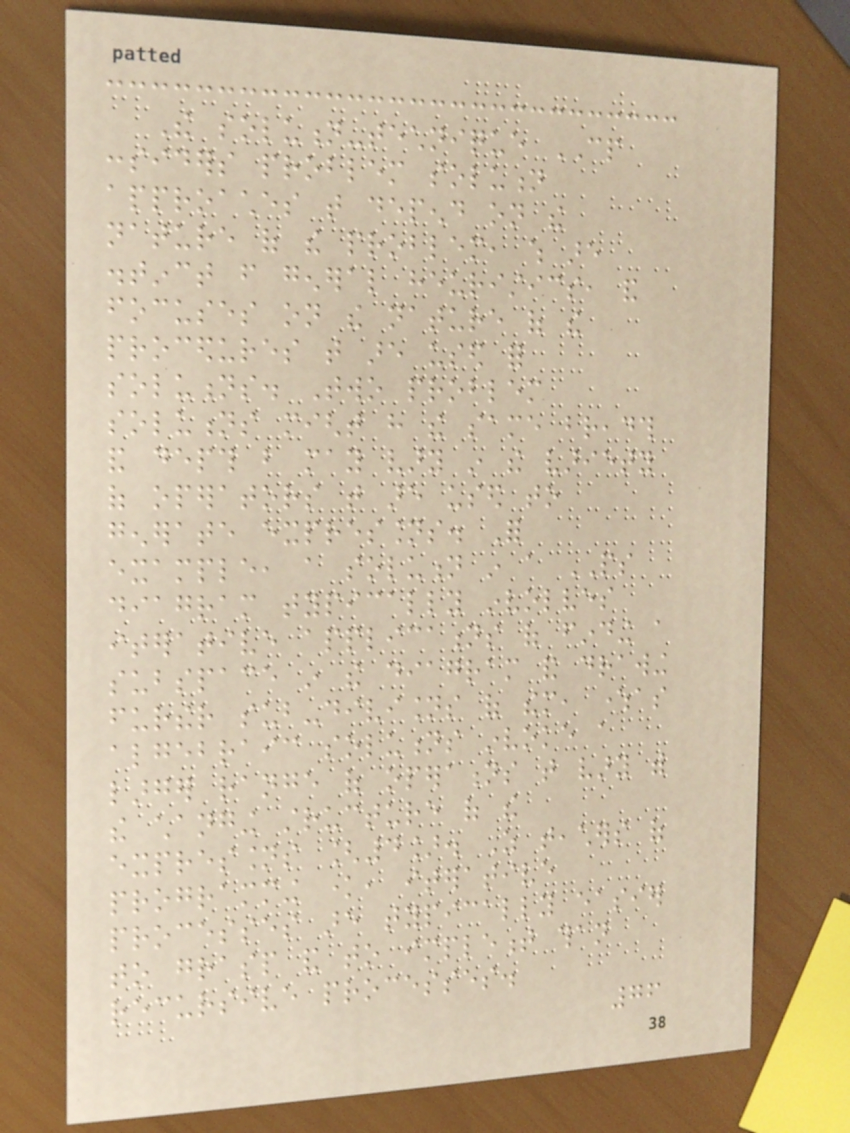The solution-technique CP
considers problem solution
approaches that depend on the
nature of the problem, which are
distinct from general heuristics, and
focuses on the nature of the
procedures that are used for
solutions. Two problem
solutions might have the same breadth
and depth but may vary in the variety
of operators that are used to
generate expressions. For
example, a solution in a PS
diagram typically involves
iterative applications of finding a
subspace in the diagram and drawing
further sub-divisions of them, whereas
algebraic solutions invoke a
larger range of operations that vary with
the changing structure of the
expressions [4]. As teachers of
programming know, iterative
processes are typically easier
to grasp and to implement than
recursive processes.
76
